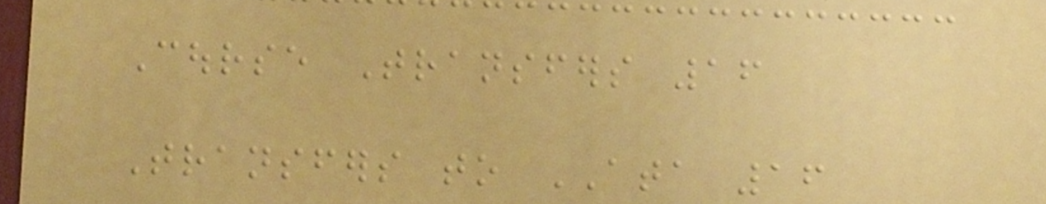Course Transfers 16
Transfers to ATA 16
